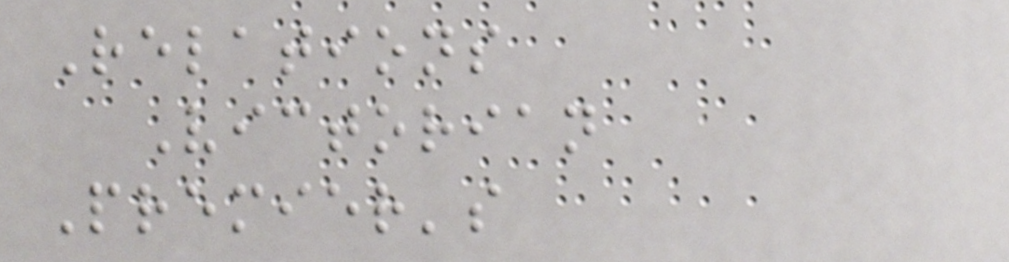Relations
Victorian
Premier's
